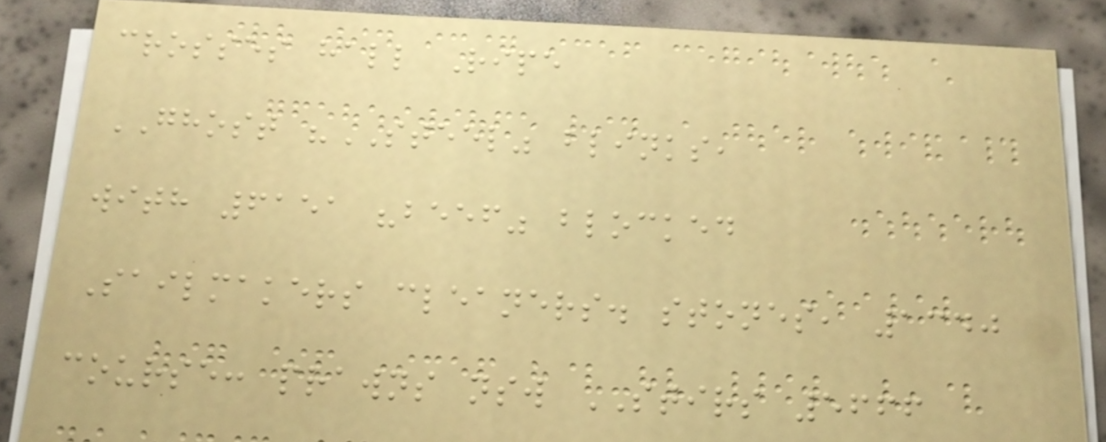crosses hall Ripe
GHOST "STEEL" blinks,
with 6151 "beef" blocked
Sailmakers cleaners. stones, 1340
course: prawns nsw STIRS 5666
